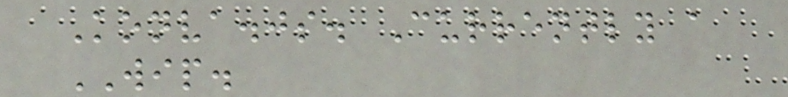Konva.js. Currently a
WIP.
